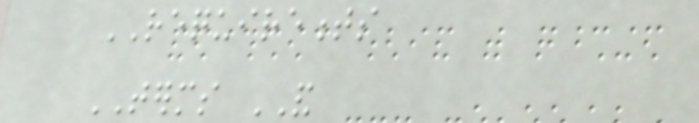REQUIREMENTS
TERMS AND
